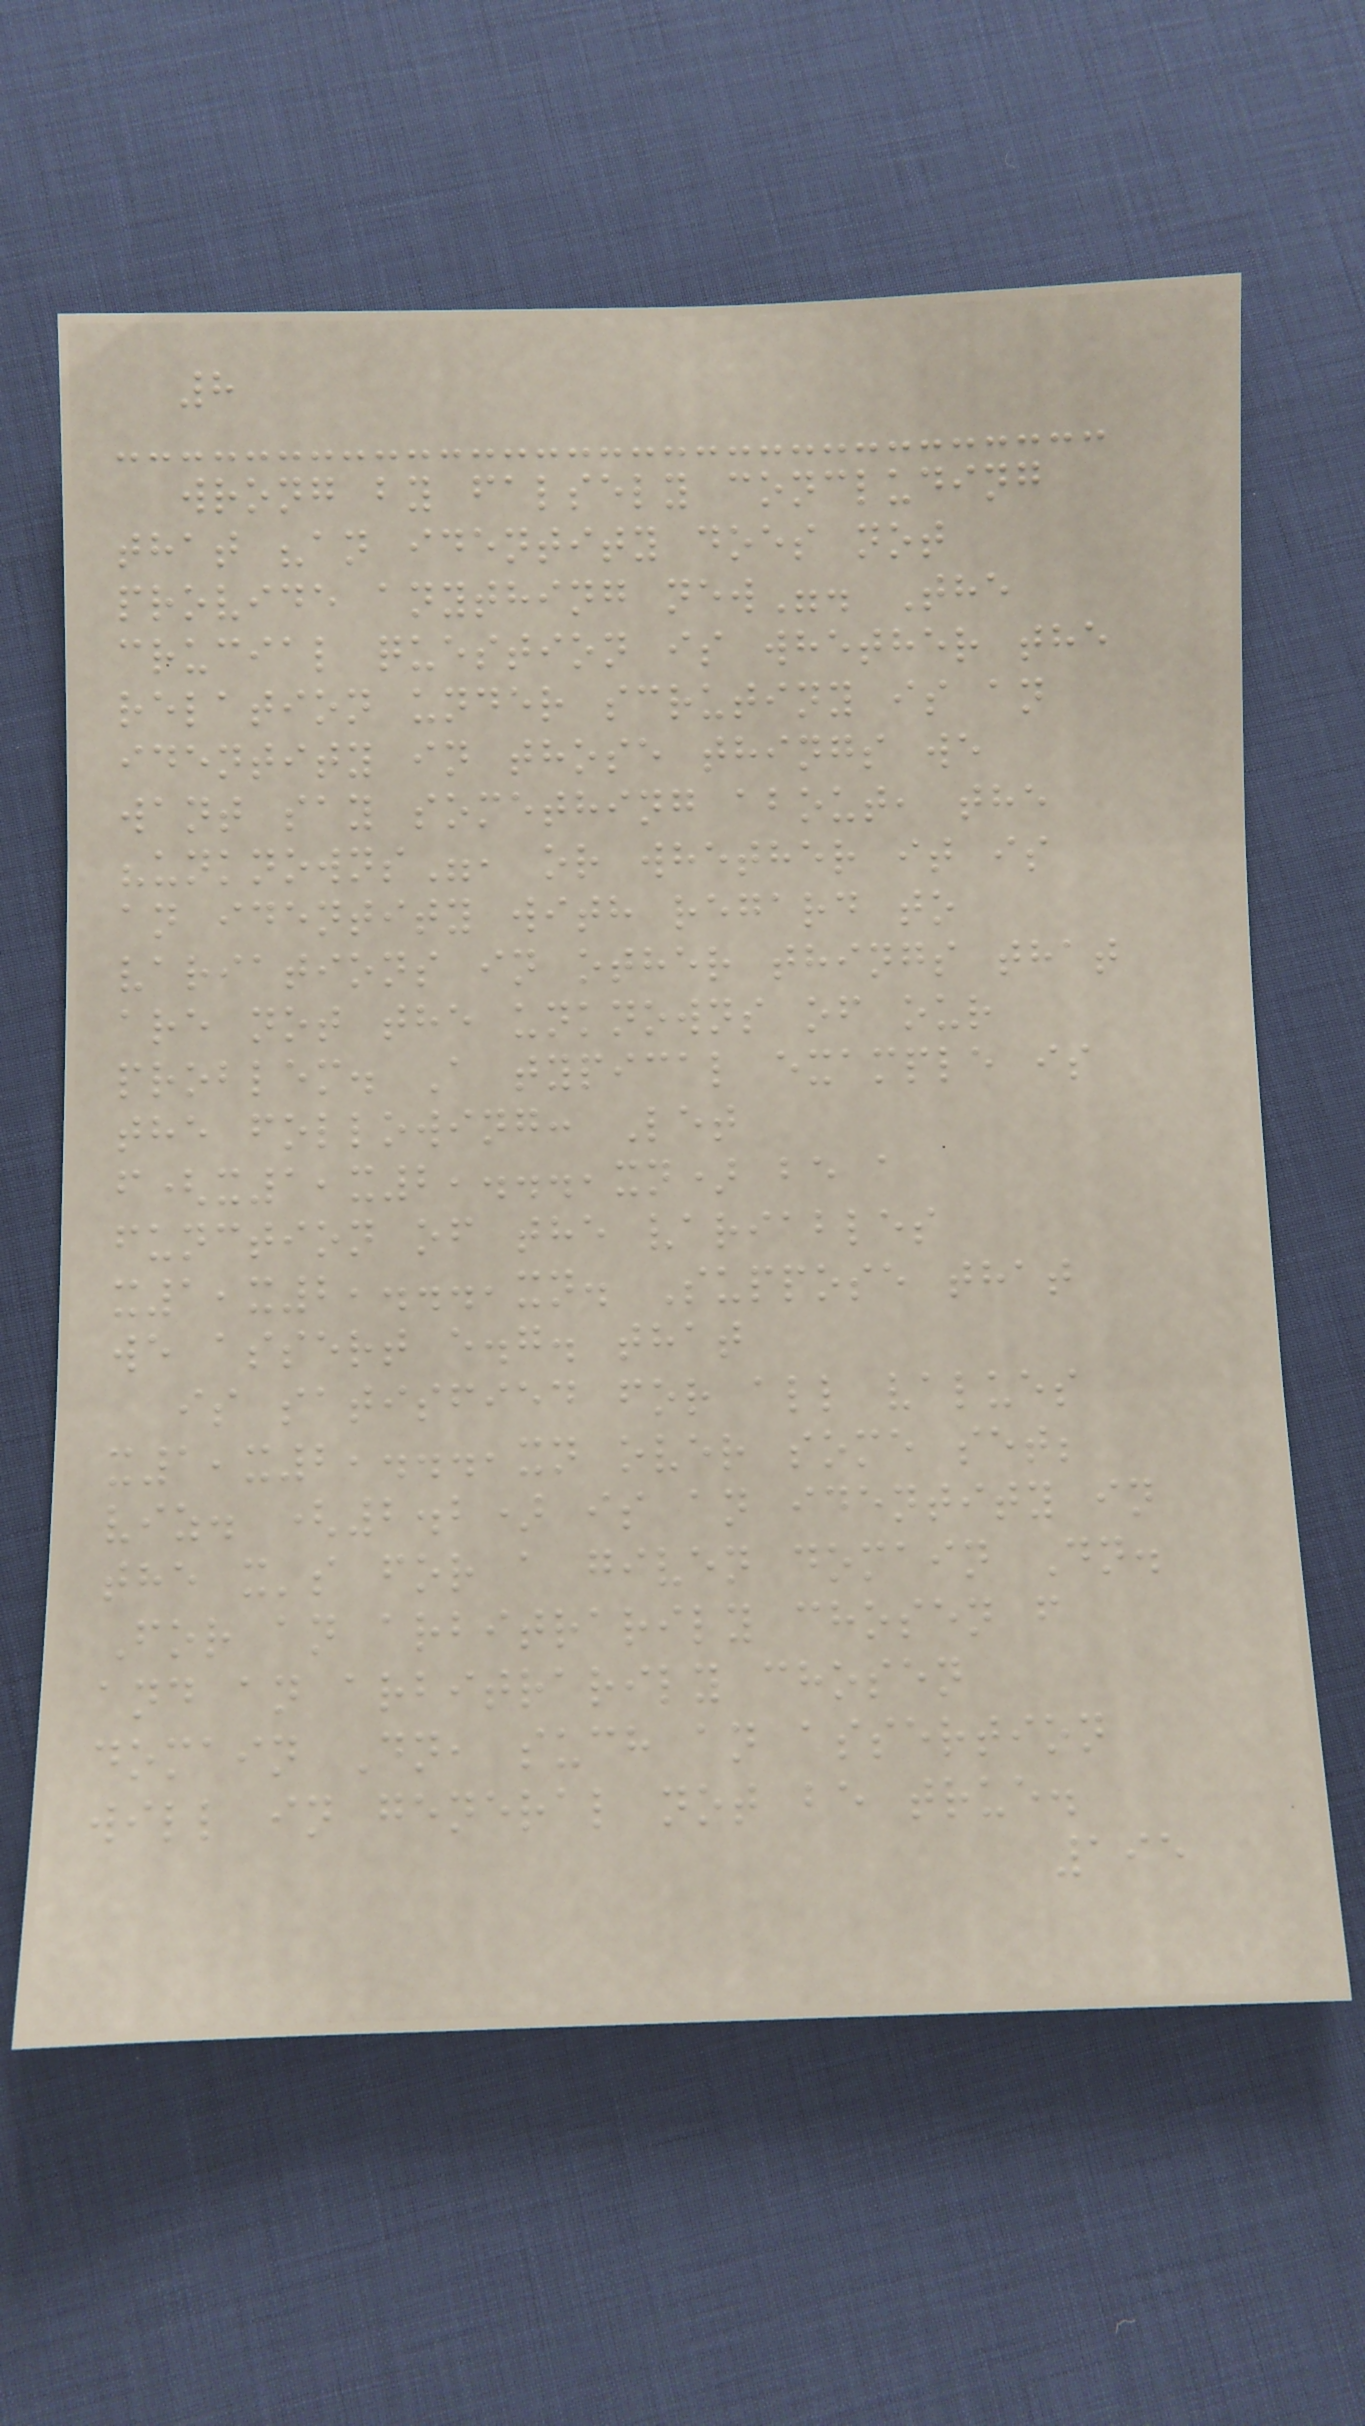8
wrong by falsely concluding
that "an identity does not
provide anything new". The
crucial question is whether the
relation under scrutiny is an
identity in those things we
want say something about, the
"unknowns", or whether it is
an identity with regard to
variations in other things that
are not the unknowns of our
problem. A typical example is
the following: Let
f(x1,x2,...,xn) be a
function of the variables
x1,x2,...,xn. Suppose that
we assert e.g. that
is satisfied for all values
x1,x2,...,xn over some set;
viz. (2.2) is an identity in
the x's for a given domain Dn.
For an arbitrarily chosen f
and an arbitrarily chosen
domain Dn, such an assertion
will in general not be true.
195
